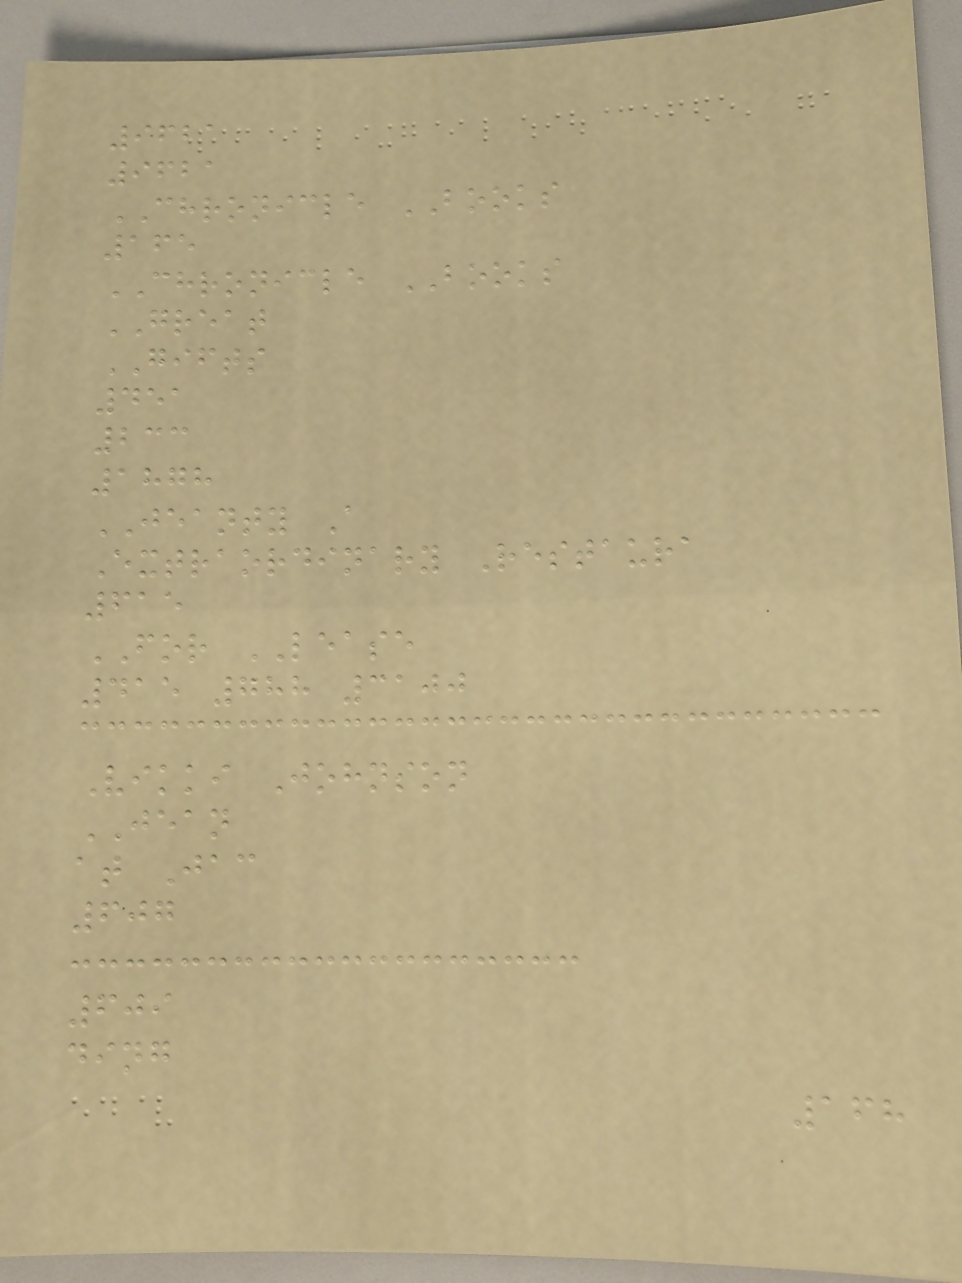9621
9621
CHRONICLE BOOKS
165
CHRONICLE BOOKS
GREAT
GIFTS
451
233
1878
JEANTY A
Extraordinary Restaura
615
FOR LEASE
415 788 3100
Vikki Johnson
JEAN
at Jac
607
609
ding
168
